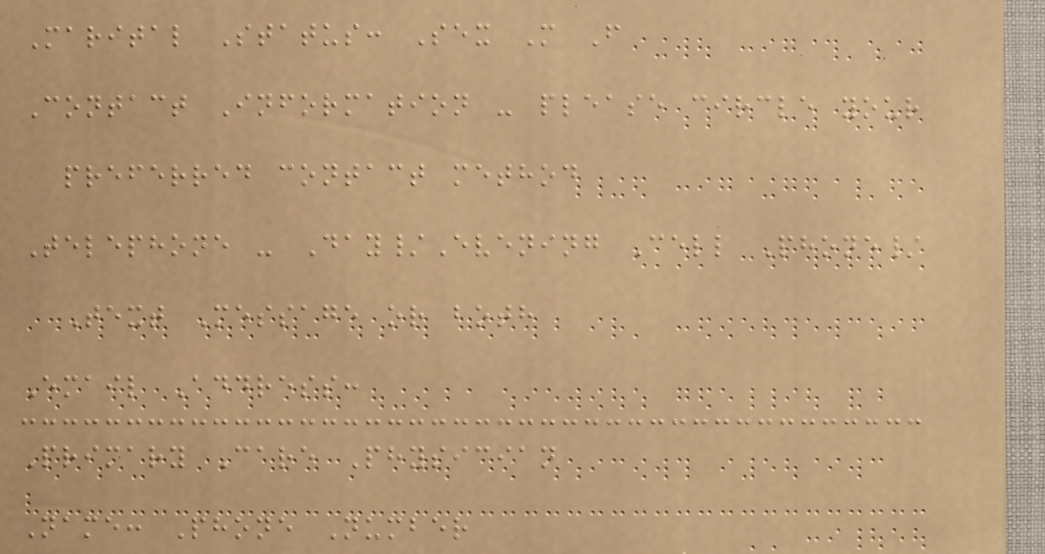Marital Status: Sex M F
Contact Information - please circle your
preferred contact method
Telephone - Day/Evening Cell Phone/
Text Message or both
Email Address:
Primary Care Physician
Name: Phone Number
